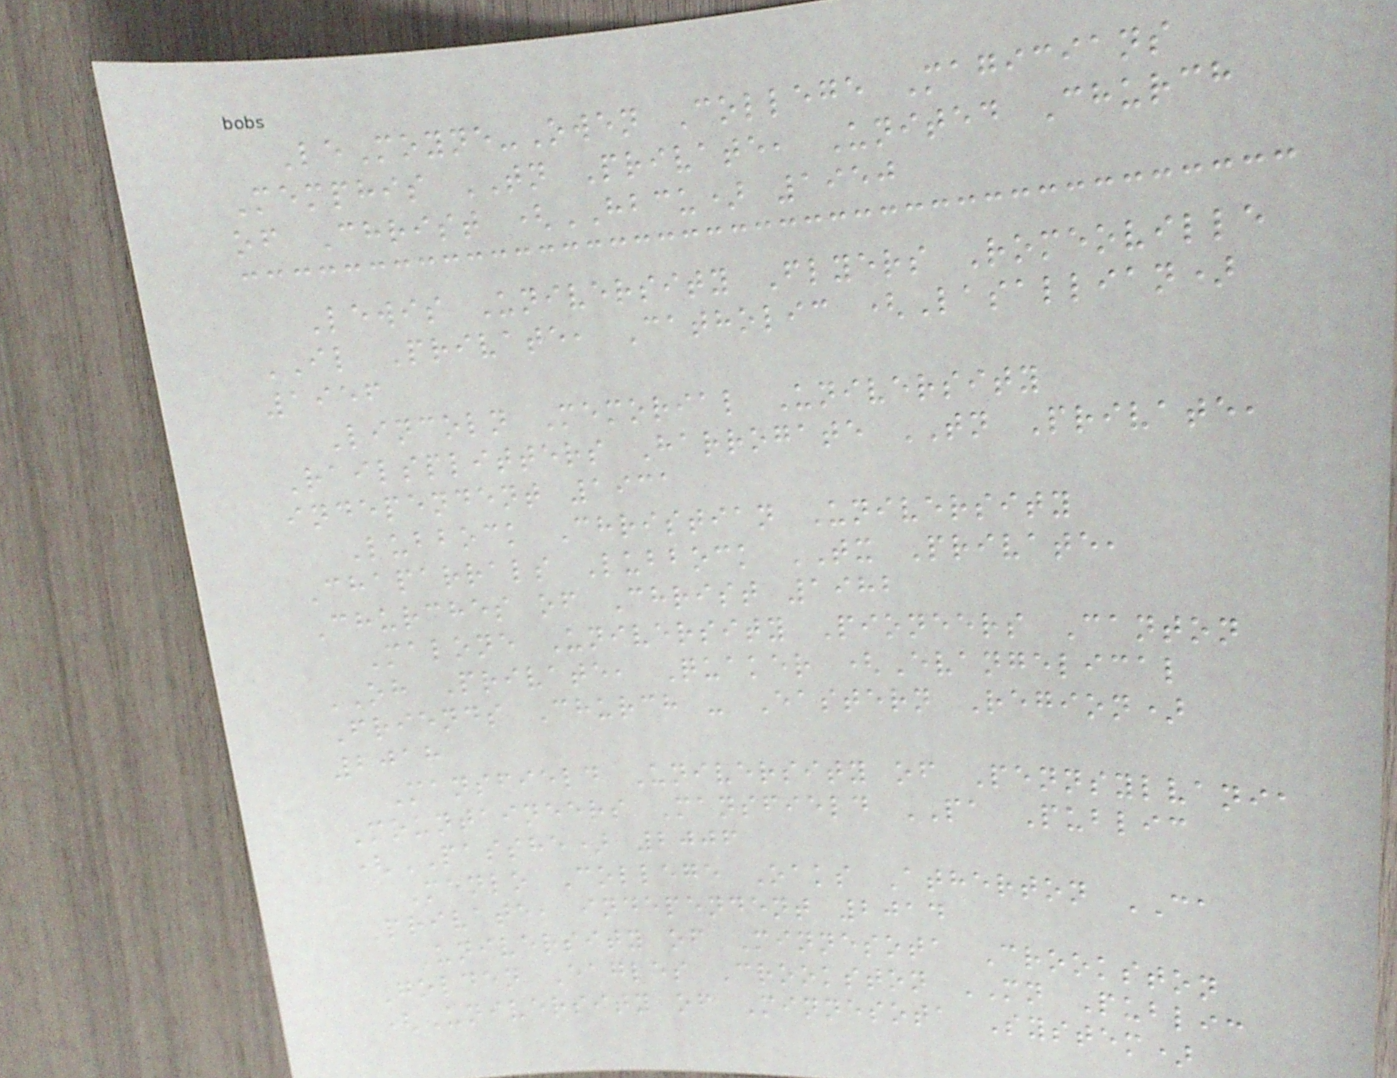LeMoyne-Owen College Magicians
Memphis TN Private, United Church
of Christ (HBCU) 1950
Lewis University Flyers Romeoville
IL Private, Catholic (Lasallian)
1956
Lincoln Memorial University
Railsplitters Harrogate TN Private,
independent 1931
Lubbock Christian University
Chaparrals Lubbock TX Private,
Churches of Christ 1982
Malone University Pioneers Canton
OH Private, Quaker (Evangelical
Friends Church - Eastern Region)
2018
Mansfield University of Pennsylvania
Mountaineers Mansfield PA Public
(PASSHE) 2006
Menlo College Oaks Atherton CA
Private, independent 2014
University of Minnesota Crookston
Golden Eagles Crookston MN Public
(University of Minnesota System)
